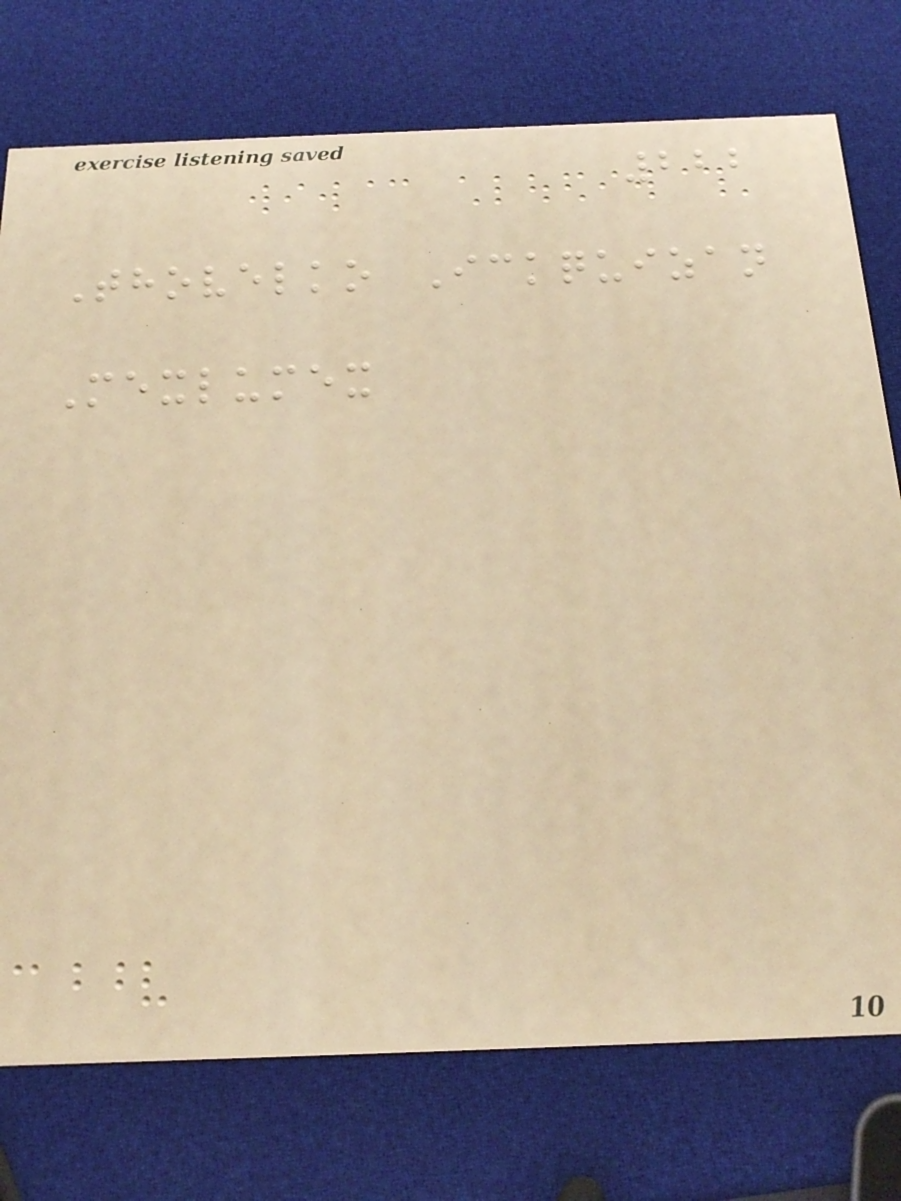222
Thovelko Ickquizan
Mexlumex
